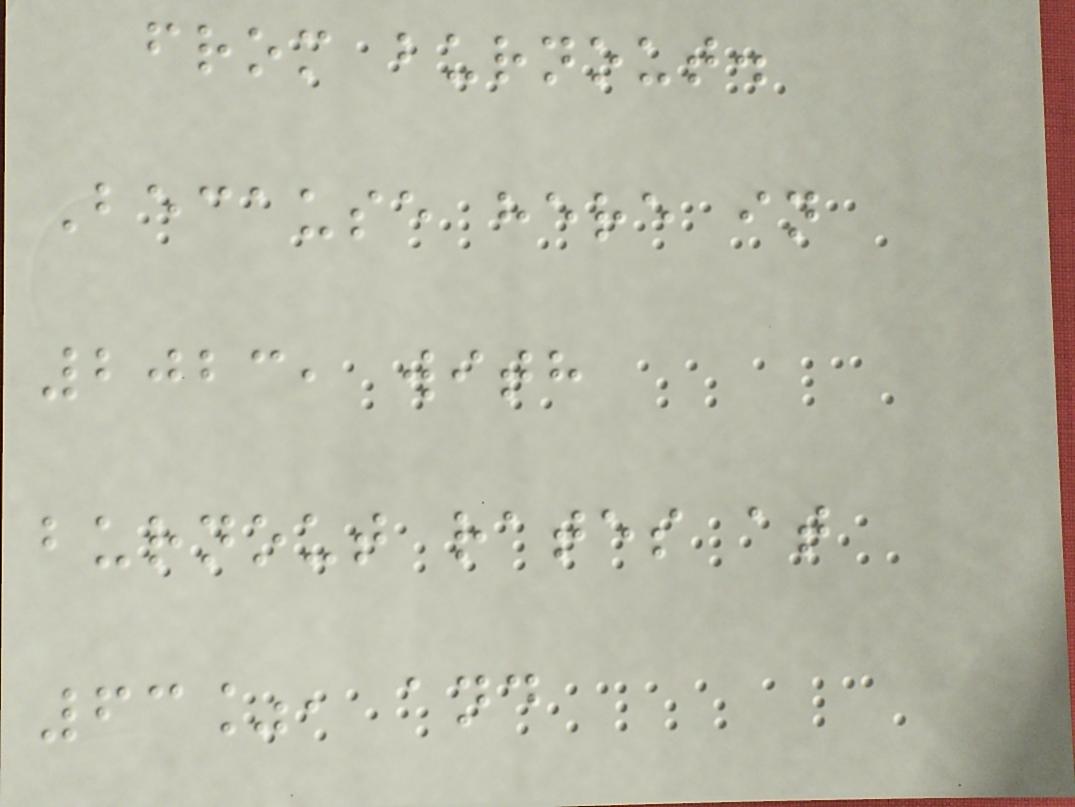from burnout.
Because here in
2023, with
burnout rates at
63%, and
